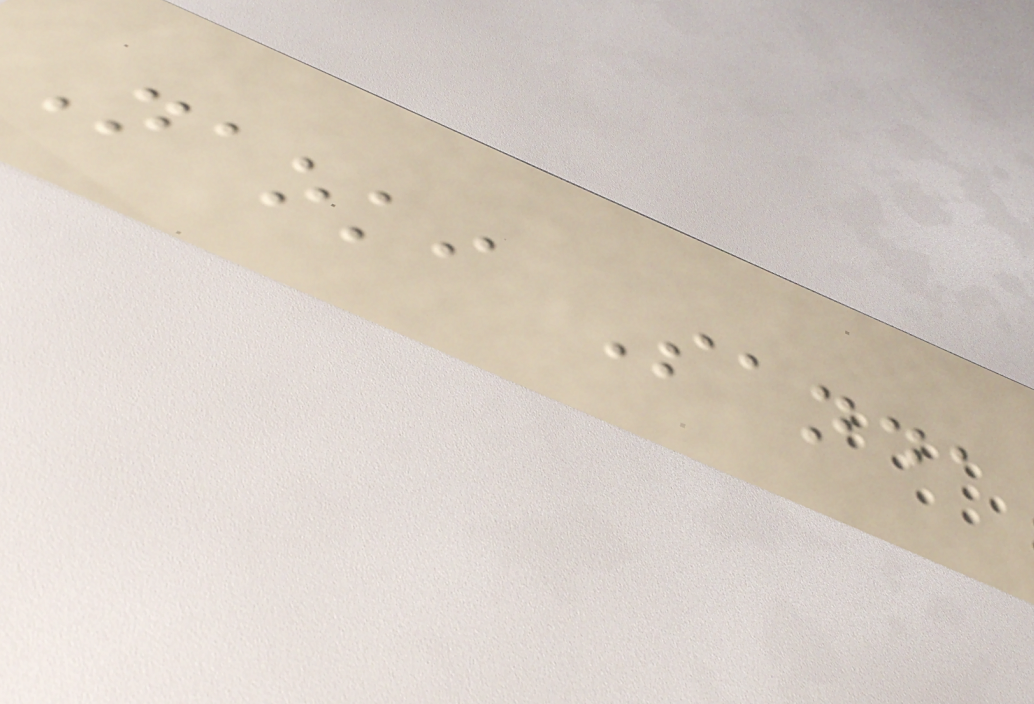Naoki Sanda
